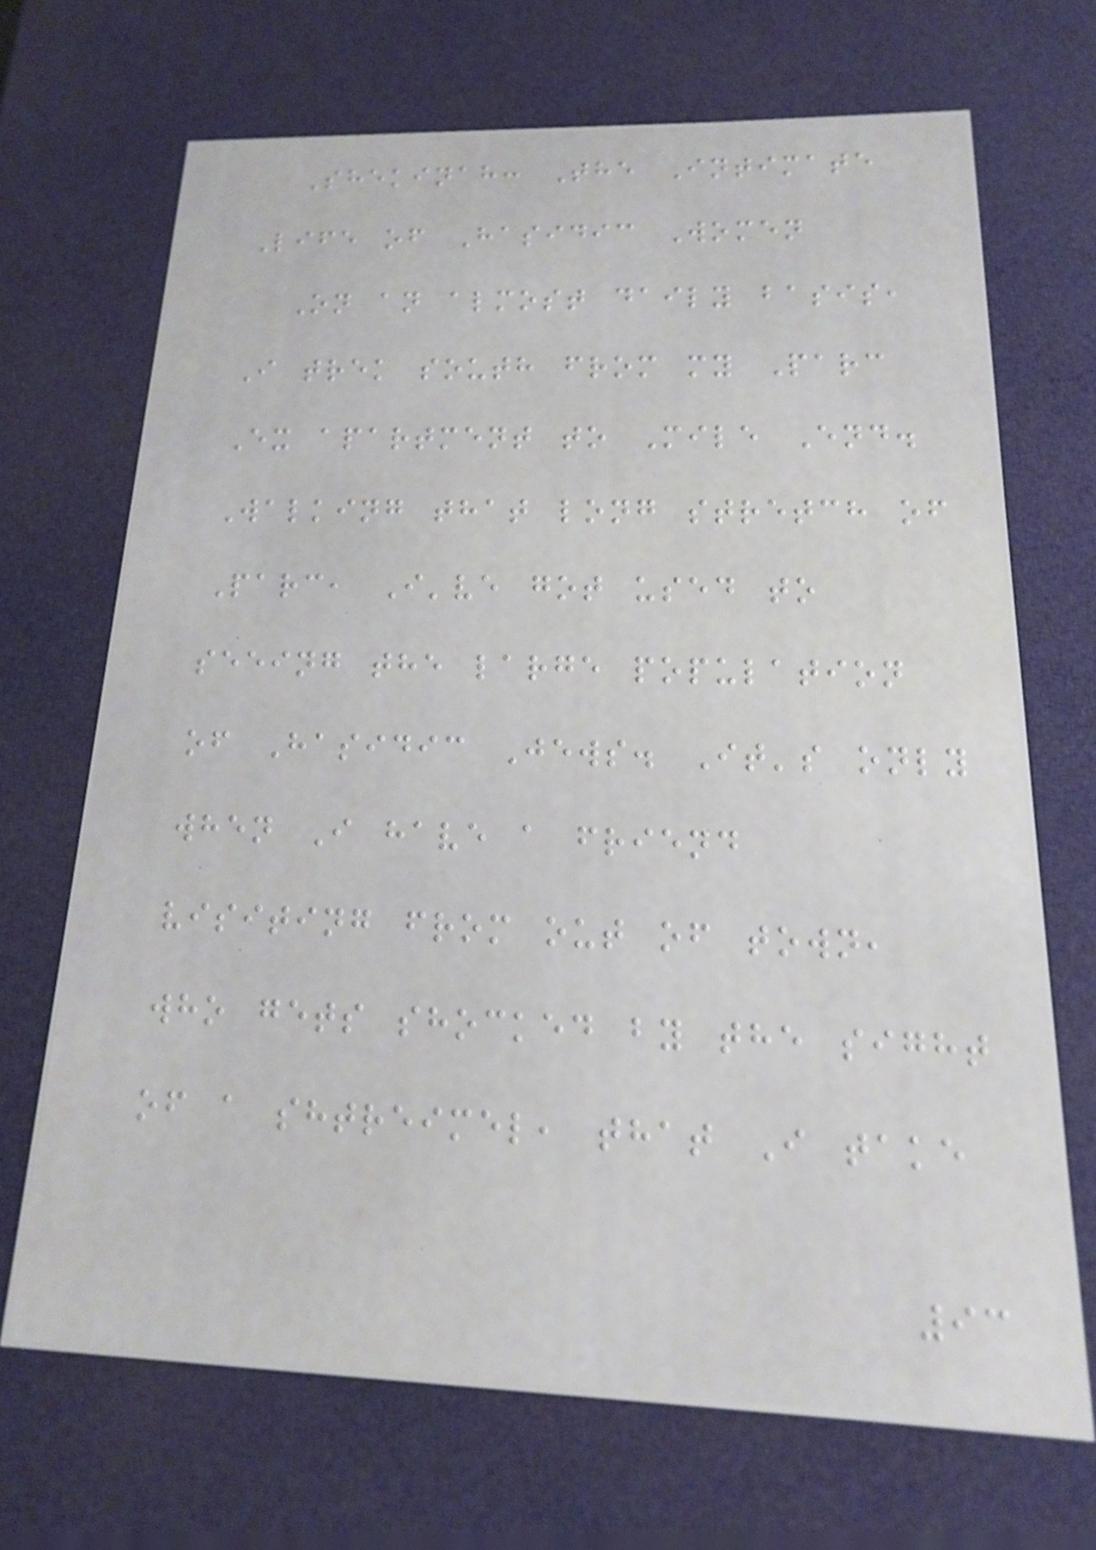Shekinah: The Intimate
Life of Hasidic Women
On an almost daily basis,
I trek south from my Parc
Ex apartment to Mile End.
Walking that long stretch of
Parc, I've got used to
seeing the large population
of Hasidic Jews. It's only
when I have a friend
visiting from out of town,
who gets shocked by the sight
of a shtreimel, that I take
93
